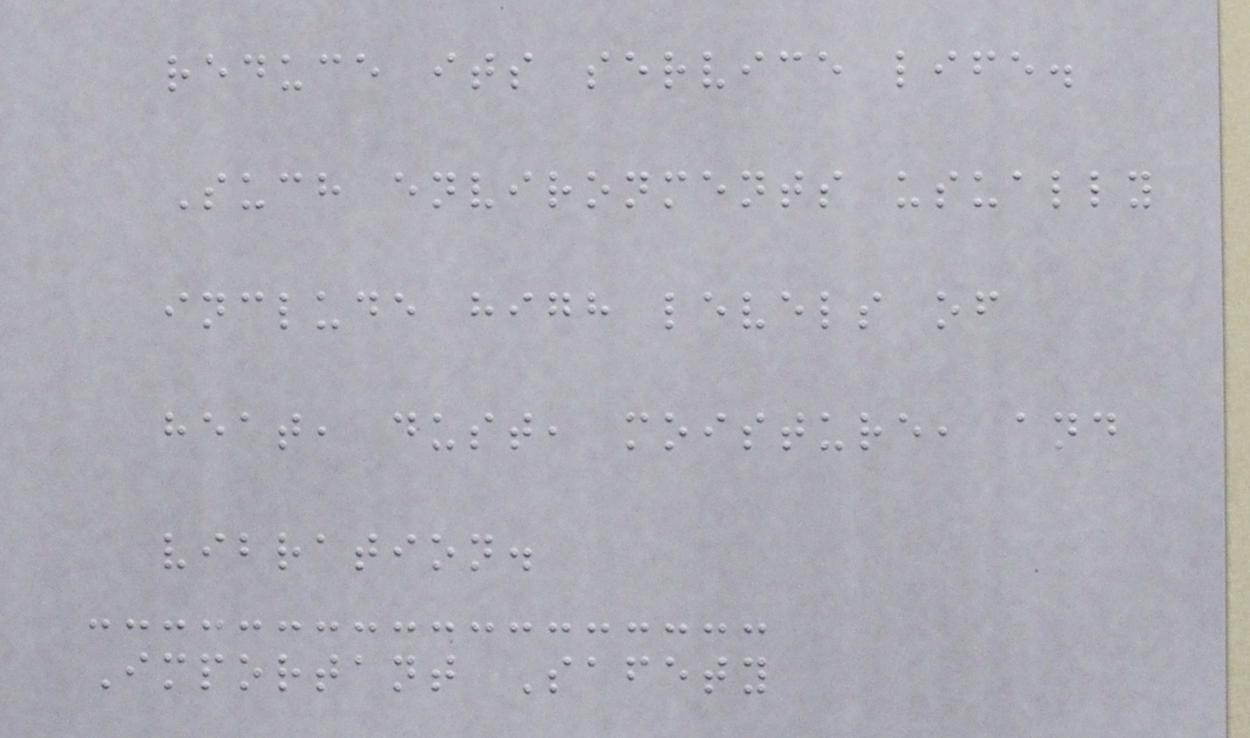reduce its service life.
Such environments usually
include high levels of
heat, dust, moisture, and
vibration.
Important Safety
